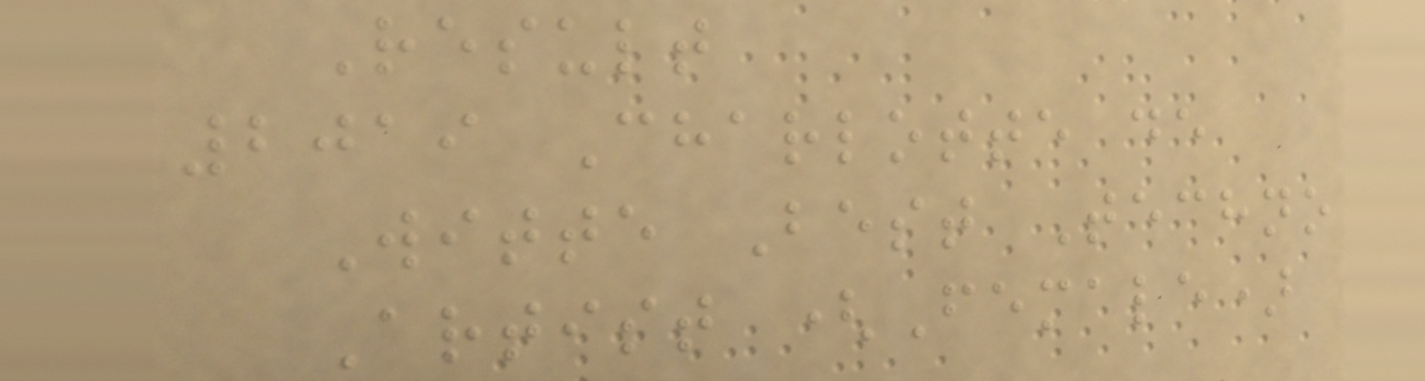Result
2019 Charlotte de
Witte Best Techno
Artist (Female)
